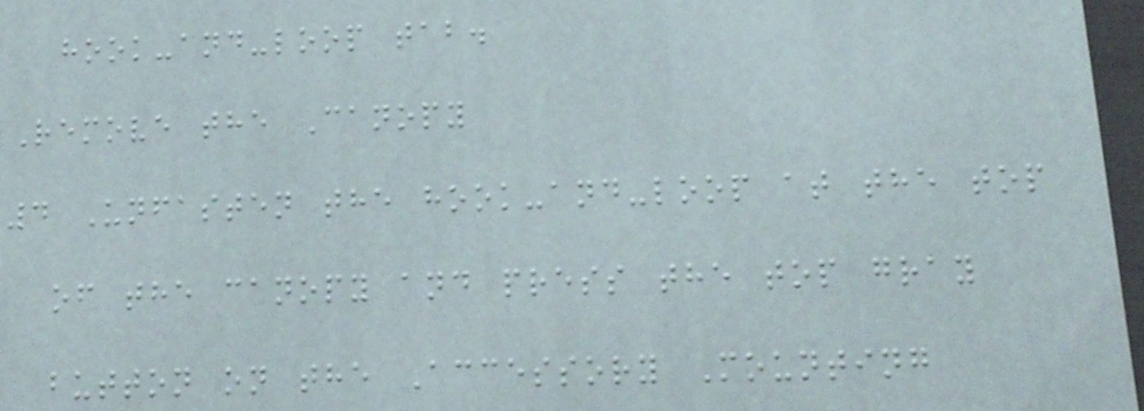hook-and-loop tab.
Remove the Canopy
4 Unfasten the hook-and-loop at the top
of the canopy and press the top gray
button on the Accessory Mounting
